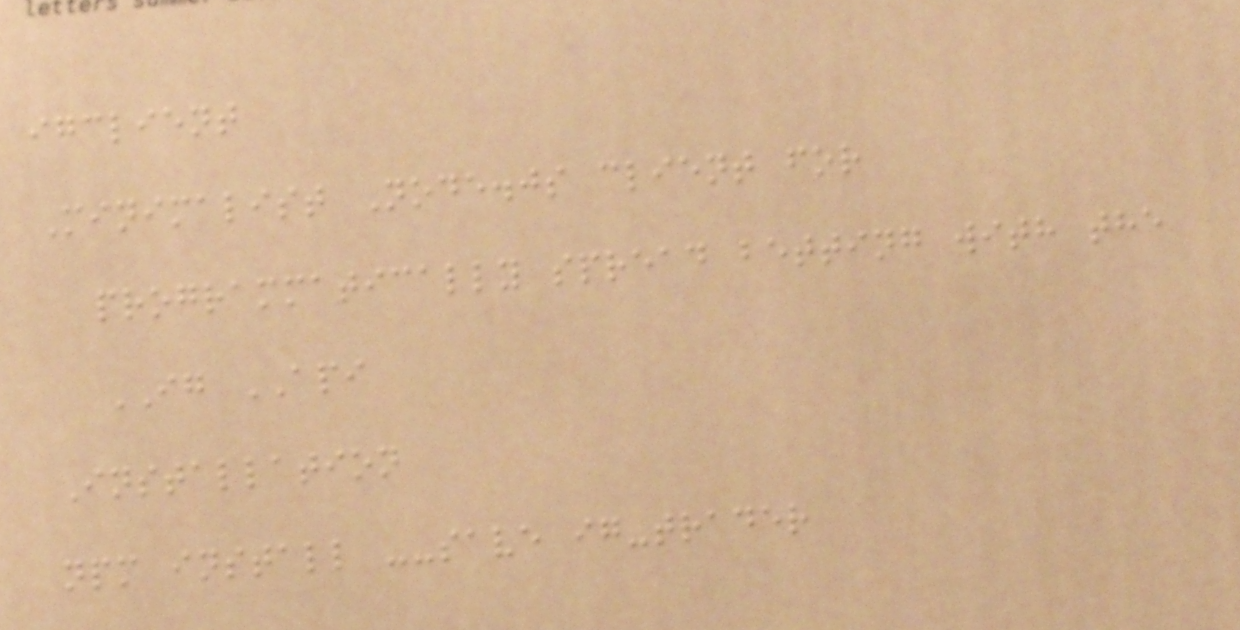igclient
Minimalist Node.js client for
programmatically spread betting with the
IG API
Installation
npm install --save ig-trader
